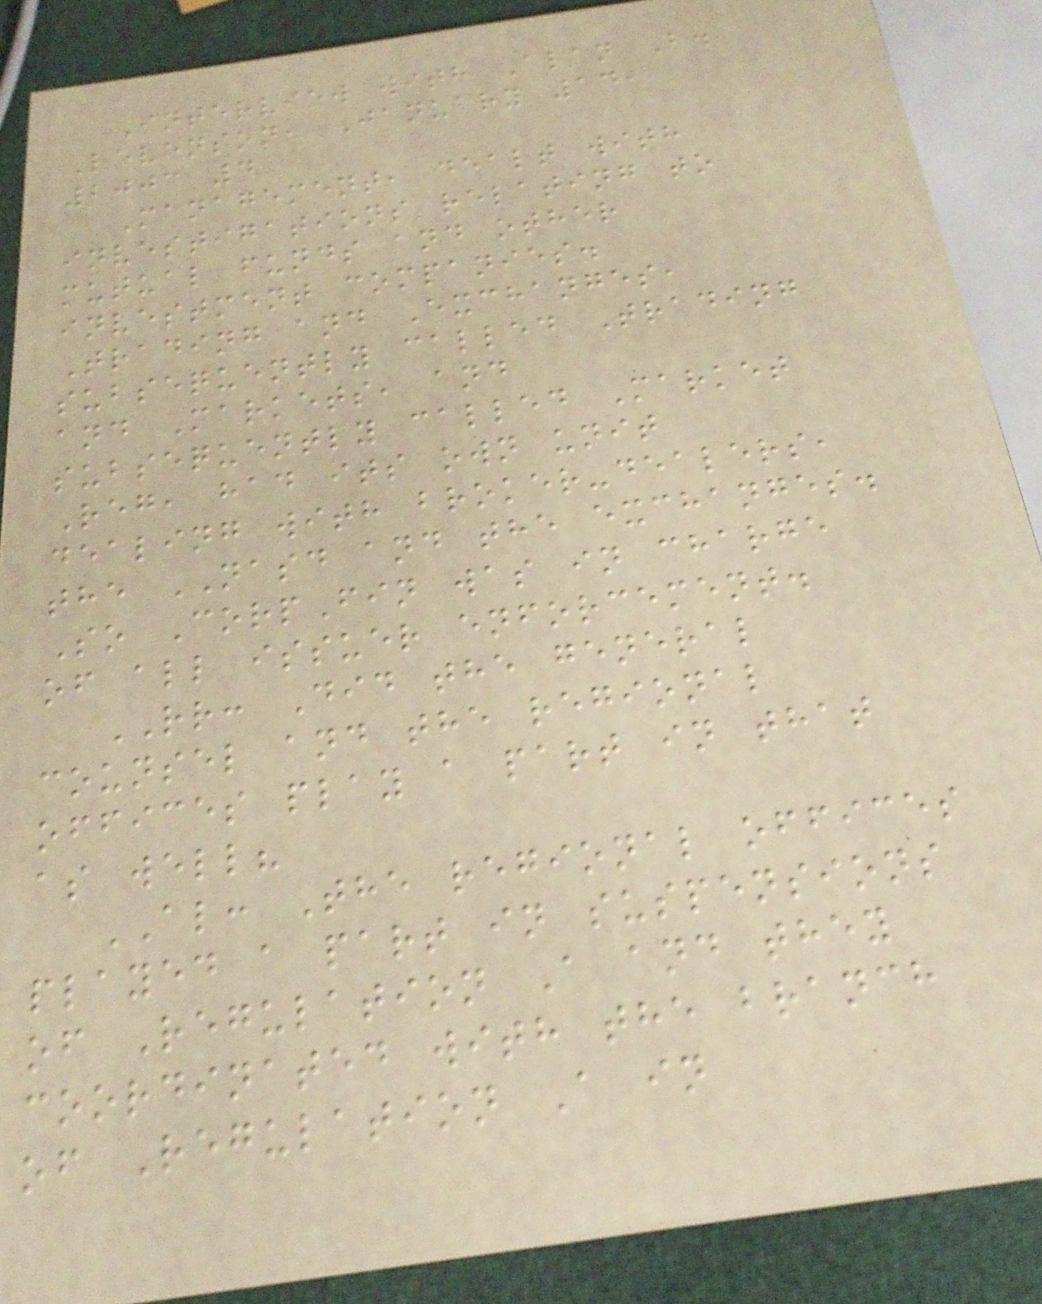Interview with Alan B.
Levenson, January 14,
2003 4
Management, dealt with
investigations relating to
mutual funds and other
investment companies.
Trading and Exchanges,
subsequently called Trading
and Markets, and
subsequently called Market
Reg, had its own unit
dealing with broker-dealers,
the NASD and the exchanges.
So CorpFin was in charge
of all issuer enforcement.
RR: Did the general
counsel and the regional
offices play a part in that
as well?
AL: The regional offices
played a part in suspensions
of Regulation A and they
coordinated with the branch
of Regulation A in
